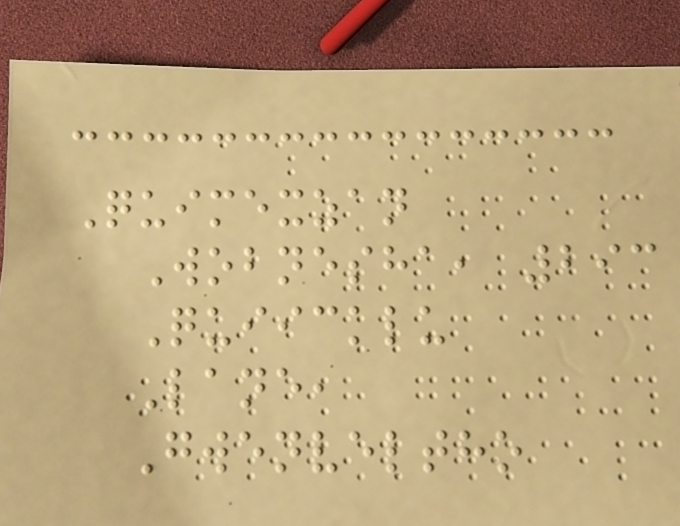Quimexzan
Wobnesha, 293
Quiicklu
Lane,
Gwenveltho
